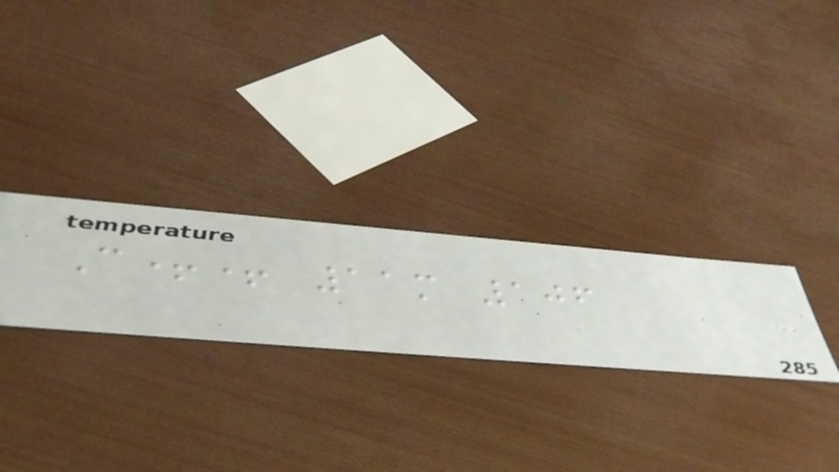C++ 11m 106
